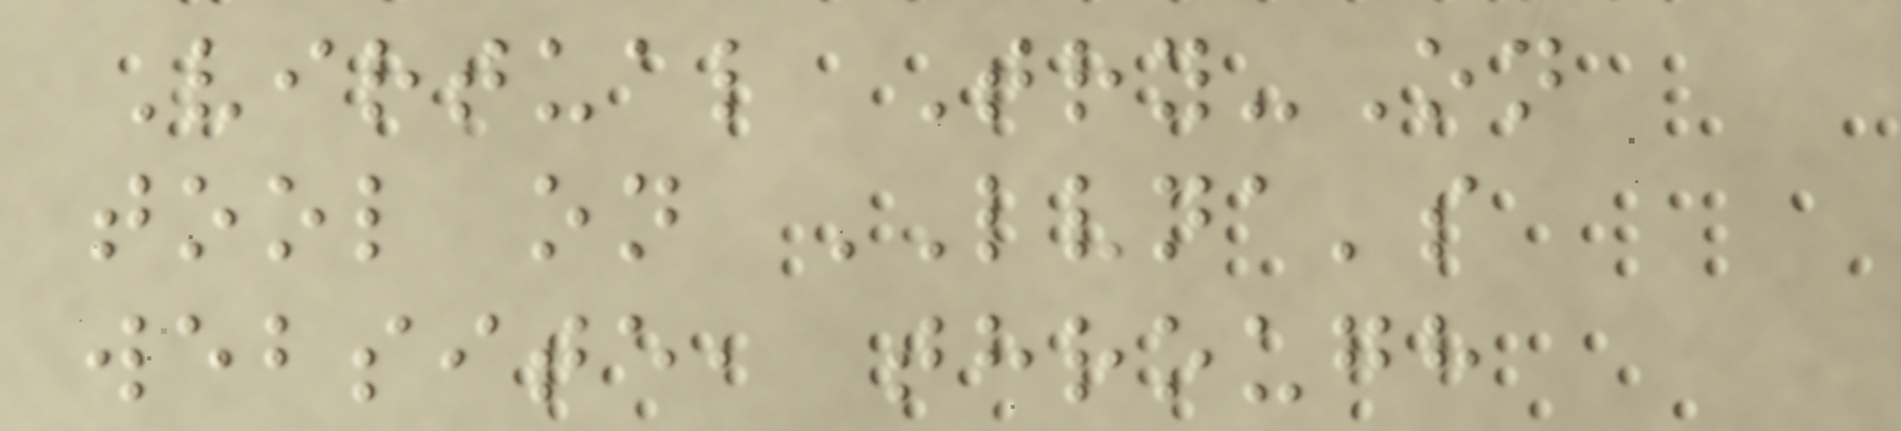Virtual Try-On
tool on LVNA's
website, through
